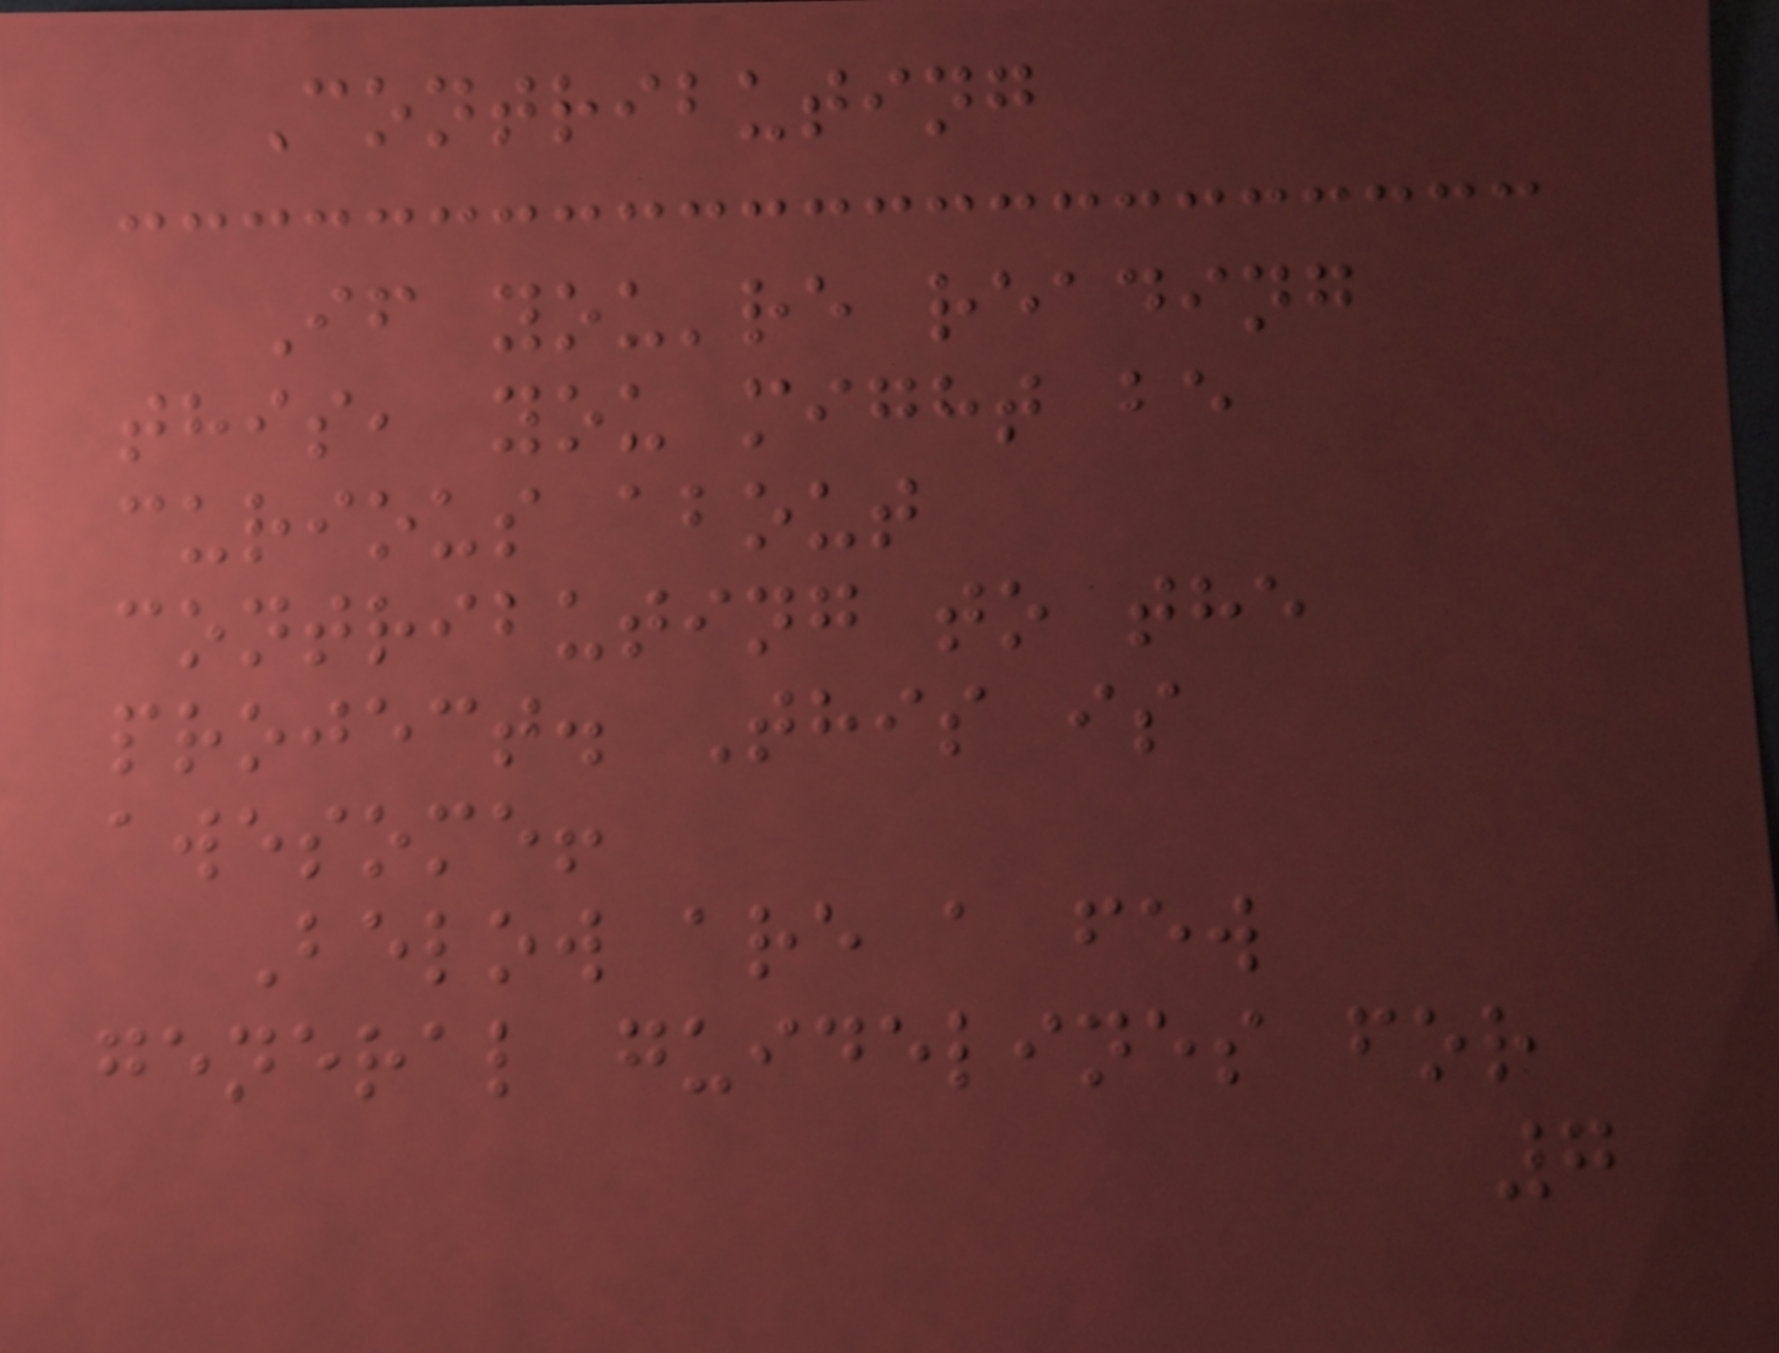Contributing
If you're reading
this, you might be
curious about
contributing to the
project. This is
awesome!
Below are a few
general guidelines for
7
